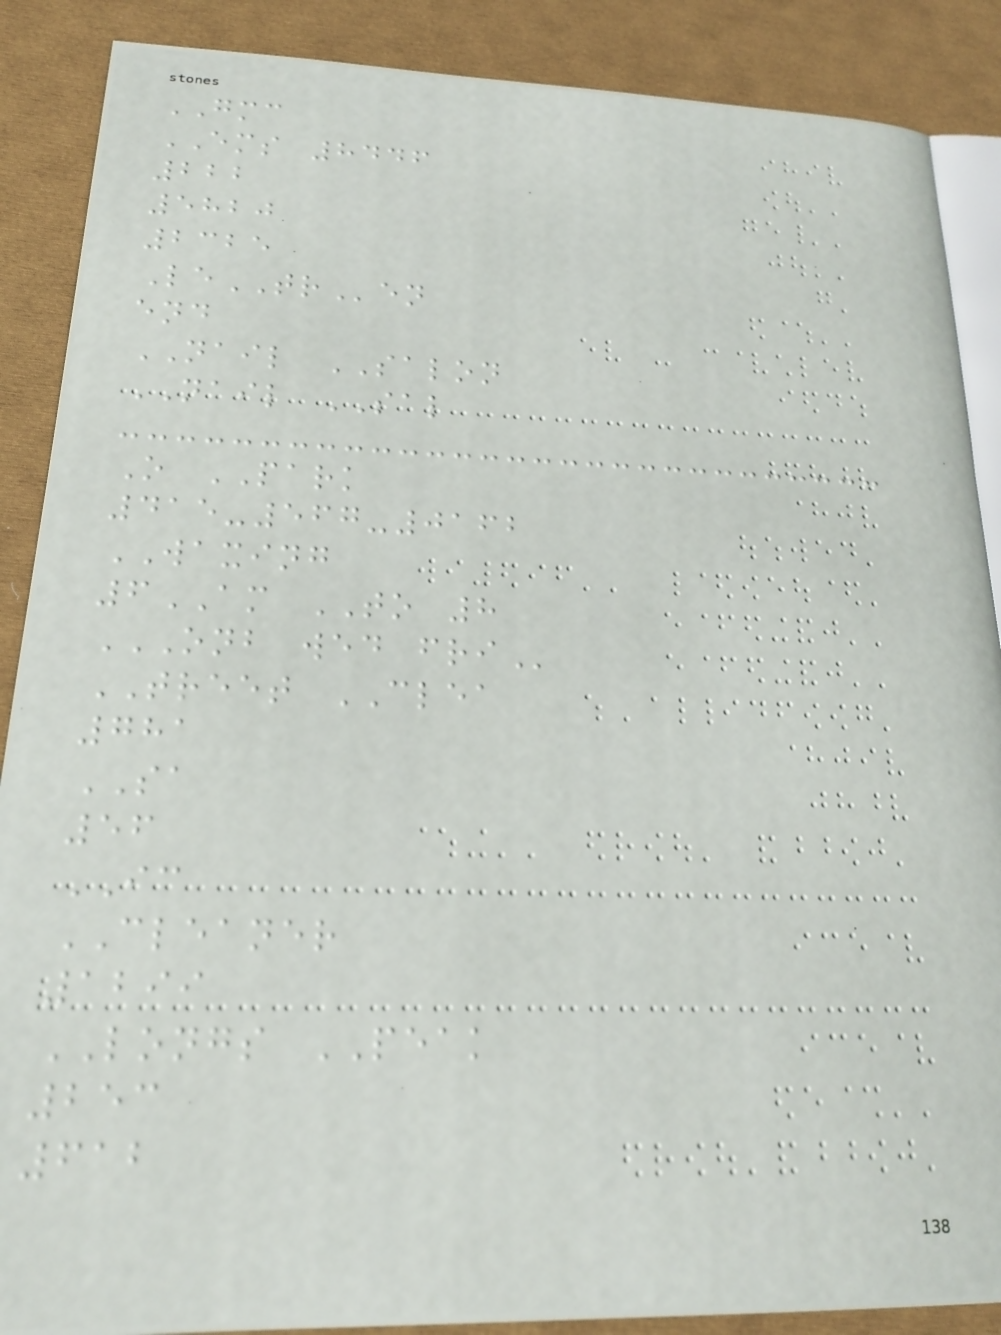GMC
EMS 8446
222
5820
2325
LeTRen
end
NAIL SALON
NAIL SAL
O PARK
415-567-0162
WAXING
6AM TO 8
ONB WED FRI
TREET CLEA
781
SA
56
IC
CLEANER
1299
LONGS PEAK
253
612
